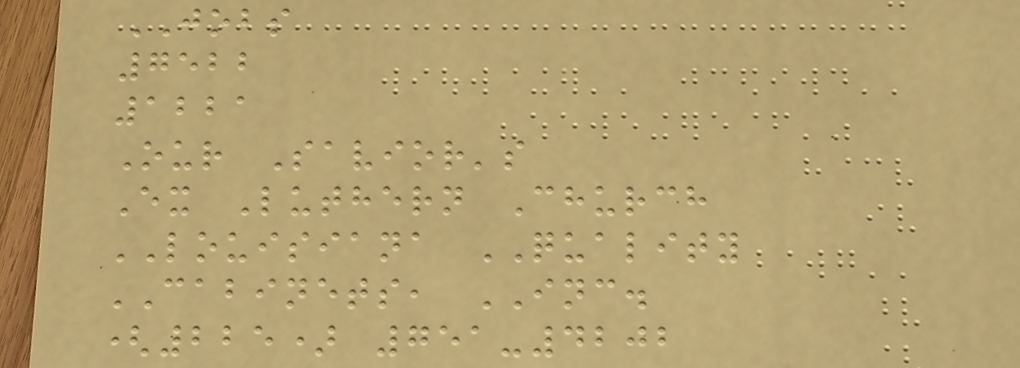JOBS
7522
1221
Our Savior's
Ex Luthern Church
LOUISIANA QUALITY
CABINETS, INC.
(225) 751-4202
